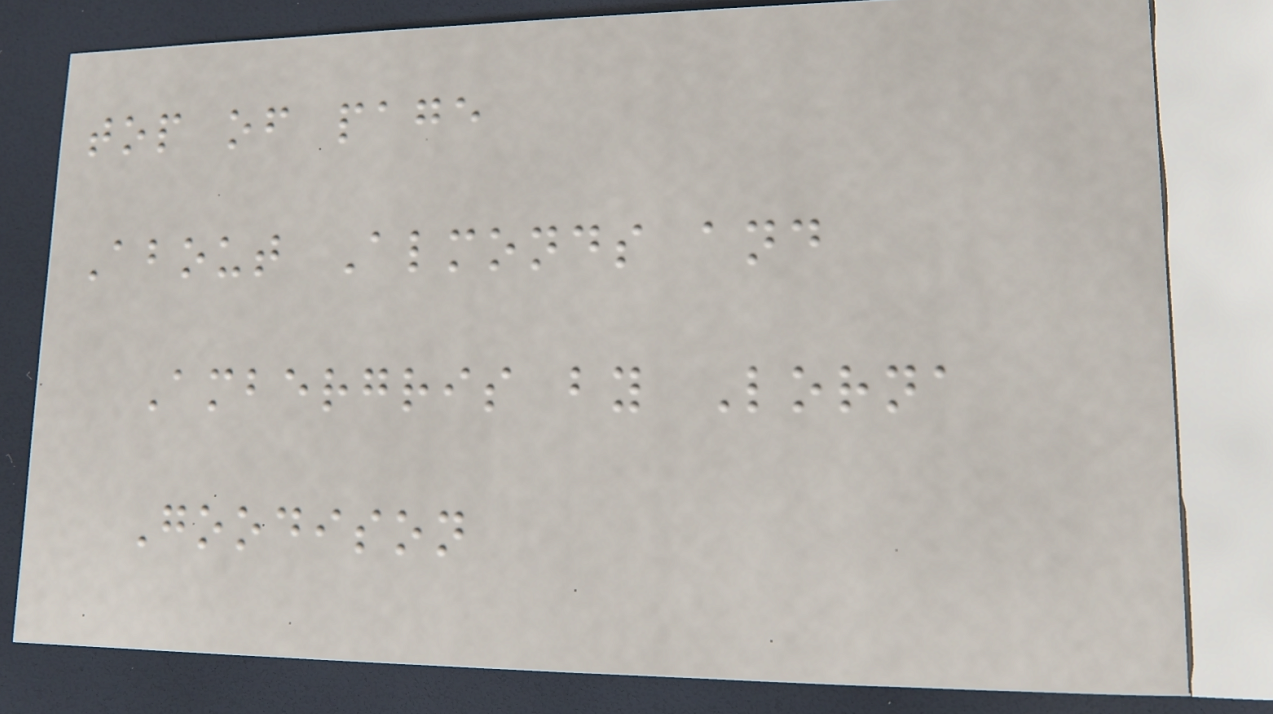top of page
About Almonds and
Ambergris by Lorna
Goodison
